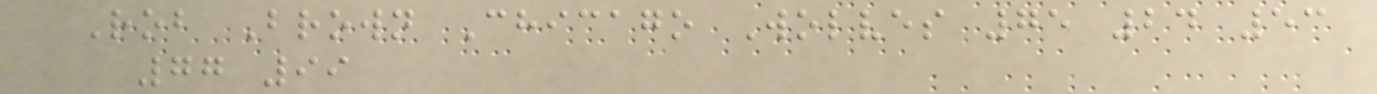Rob Brown Chicago Wolves 75 24 53
77 99
